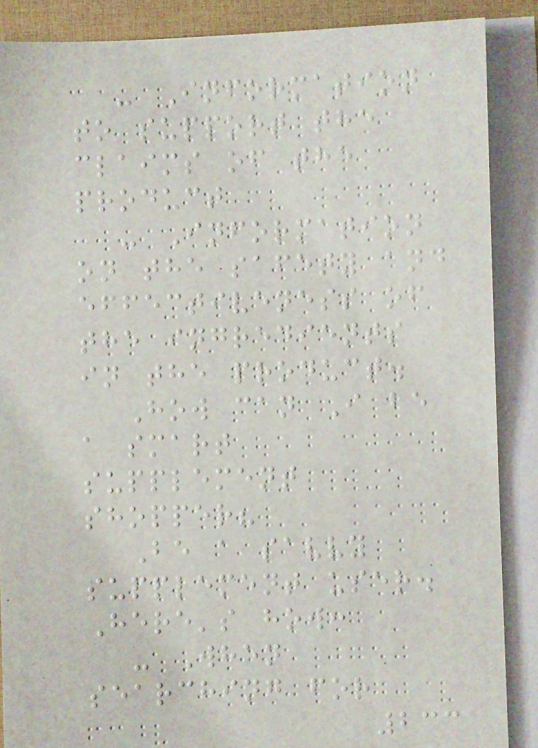- Information
to support the
claims of the
product
- Information
on the safety and
effectiveness of
the ingredients
in the product.
How can I be
a smart
supplement
shopper?
Be a savvy
supplement user.
Here's how:
- When
searching for
233
